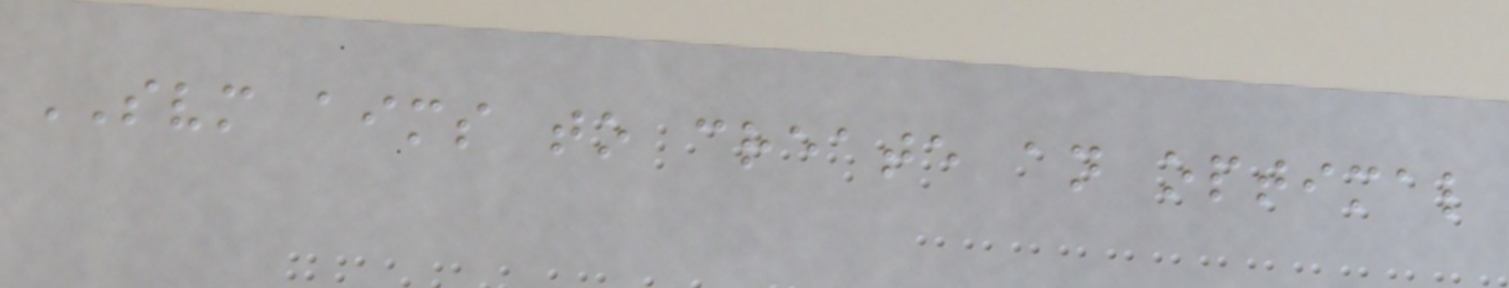SVM aims to create an optimal
